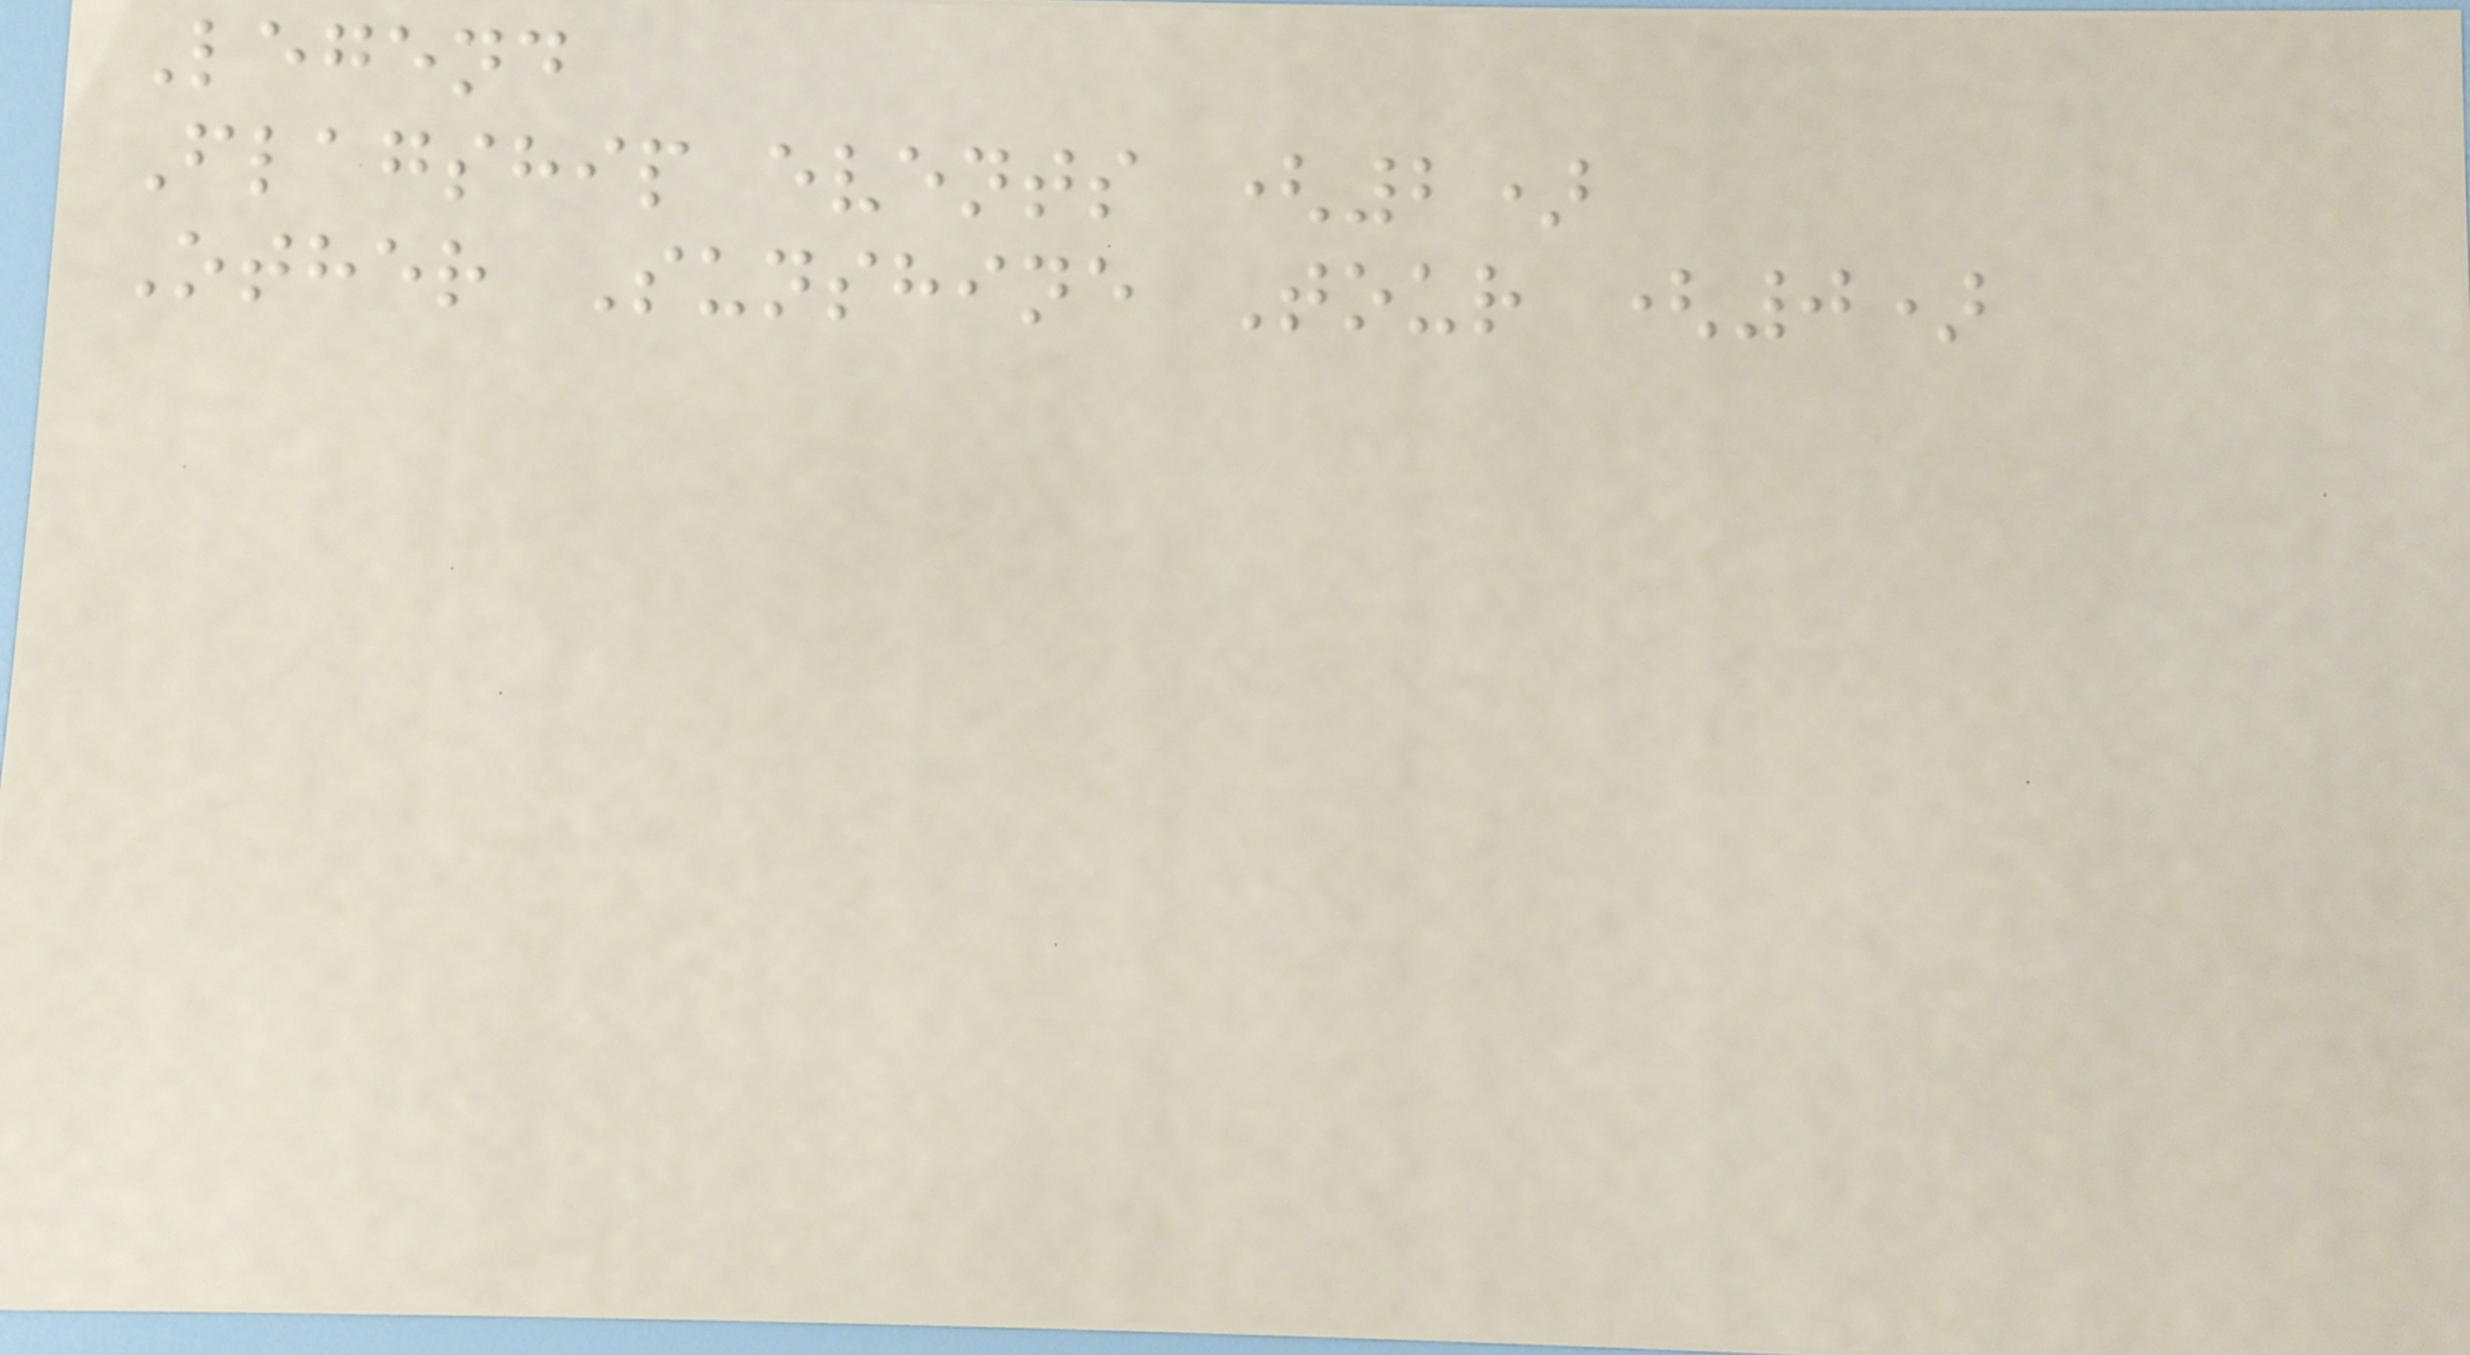Legend
Flagship events (2)
Other Sunshine Tour (0)
